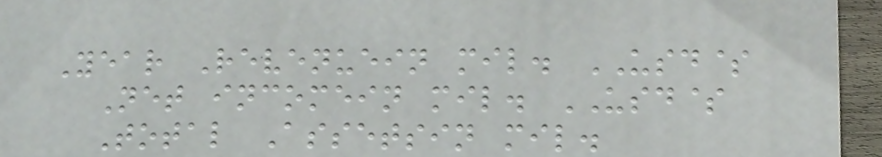Year Revenuein mil. USD$
Net incomein mil. USD$
Total Assetsin mil.
